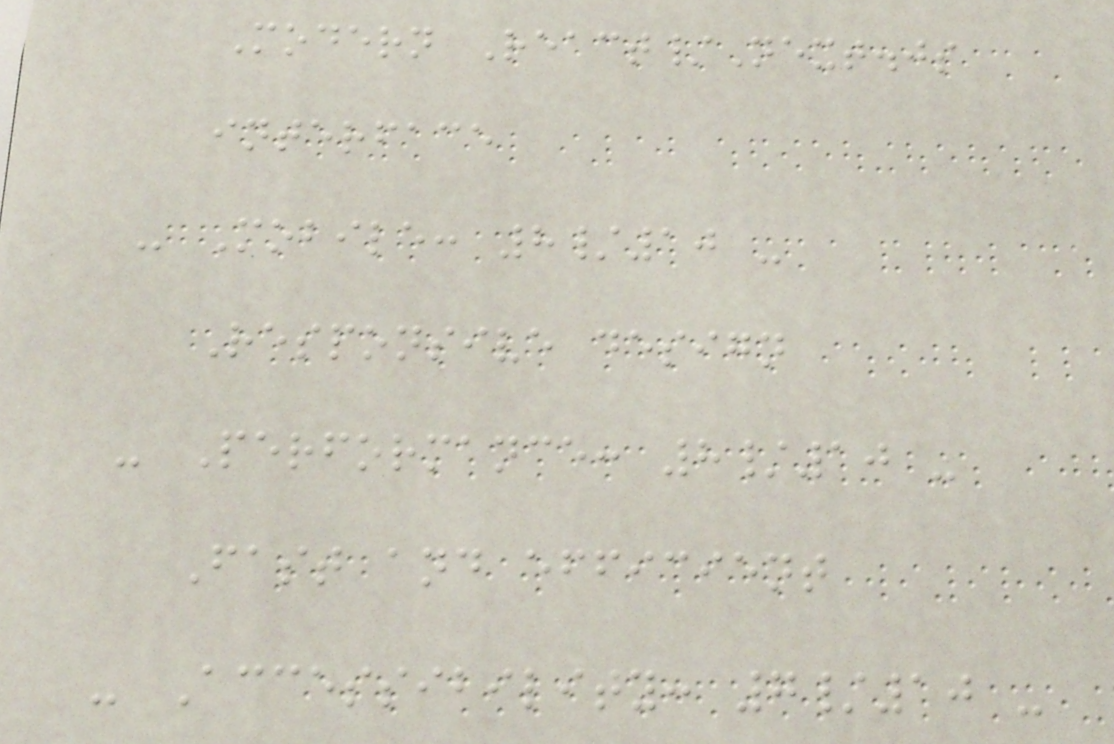Modern React/Next.js
interface
- Mobile: 8/10 -
Responsive design
- Performance: 8/10 -
Fast and efficient
- Accessibility: 7/10 -
